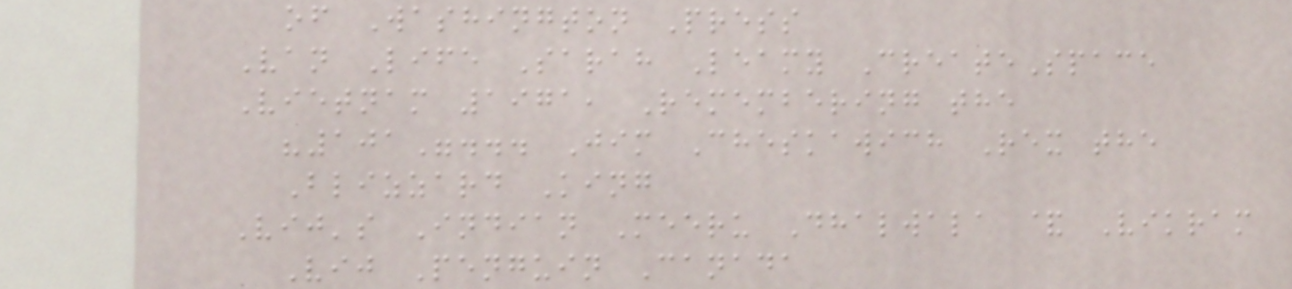of Washington Press
Van Life Sarah Leamy CreateSpace
Vietnam 1971, Remembering the
"101"... Jim Cheskawich Rex the
Blizzard King
Vij's Indian Meeru Dhalwala & Vikram
Vij Penguin Canada
